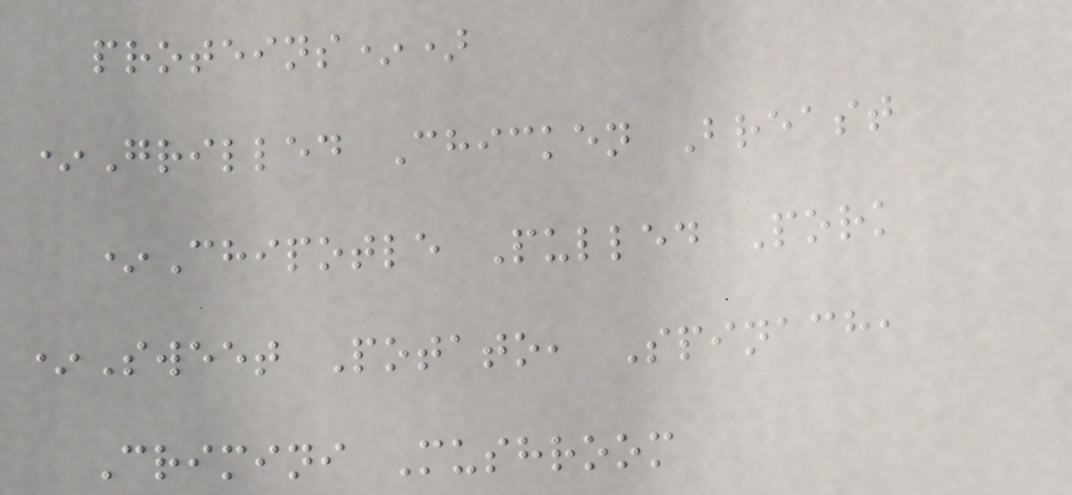proteins*)
*Grilled Chicken Breast
*Chipotle Pulled Pork
*Sweet Potato, Spinach,
Crimini Mushroom
